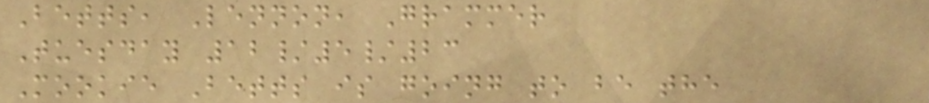Betts, Lennon, Grammer
Tuesday 12/5/23
Mookie Betts is going to be the
